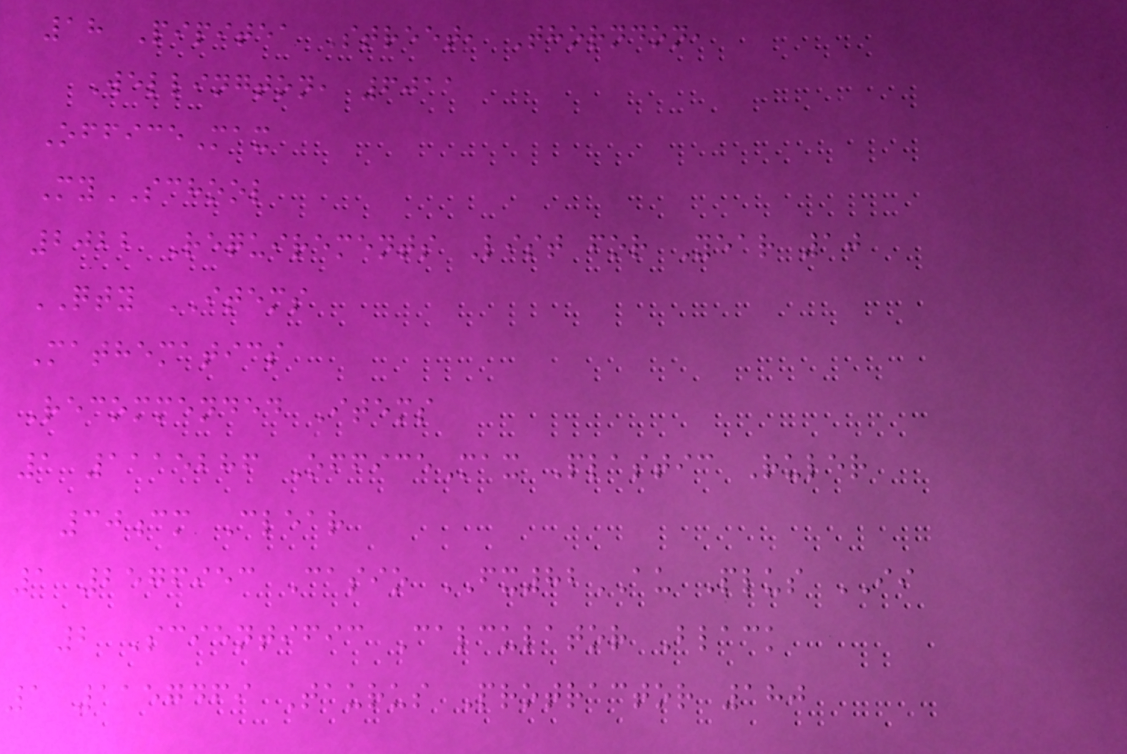18 Pipitea Street, Thorndon,
Wellington, 6011
OfficeMax
MySCHOOL
2022 Requirements List for Year 10
QTY ITEMS
Mathematics
Recommended Items
1 1115286 OfficeMax Plastic Ruler
30cm Clear
1 2576953 Casio FX82AU Plus II
2 Scientific Calculator Black
1 1157469 Taurus Protractor 180
